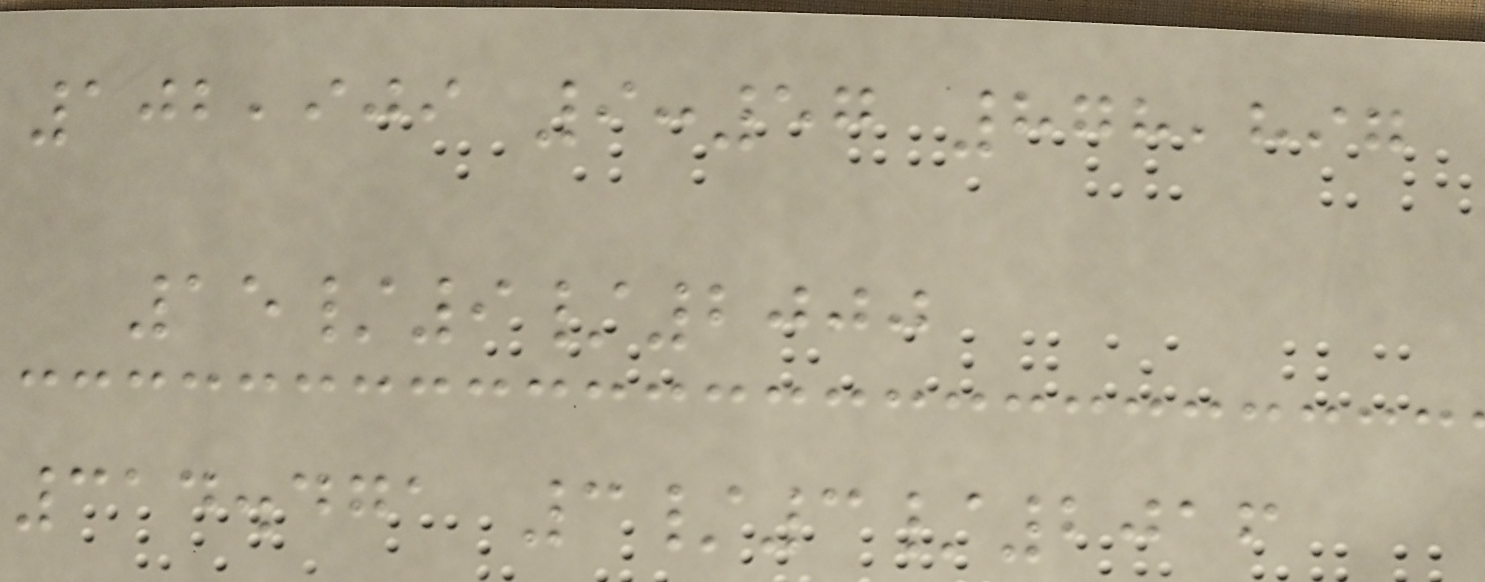102,909 9:57 878,897
15/9/2000
314.471 3/3/2016
